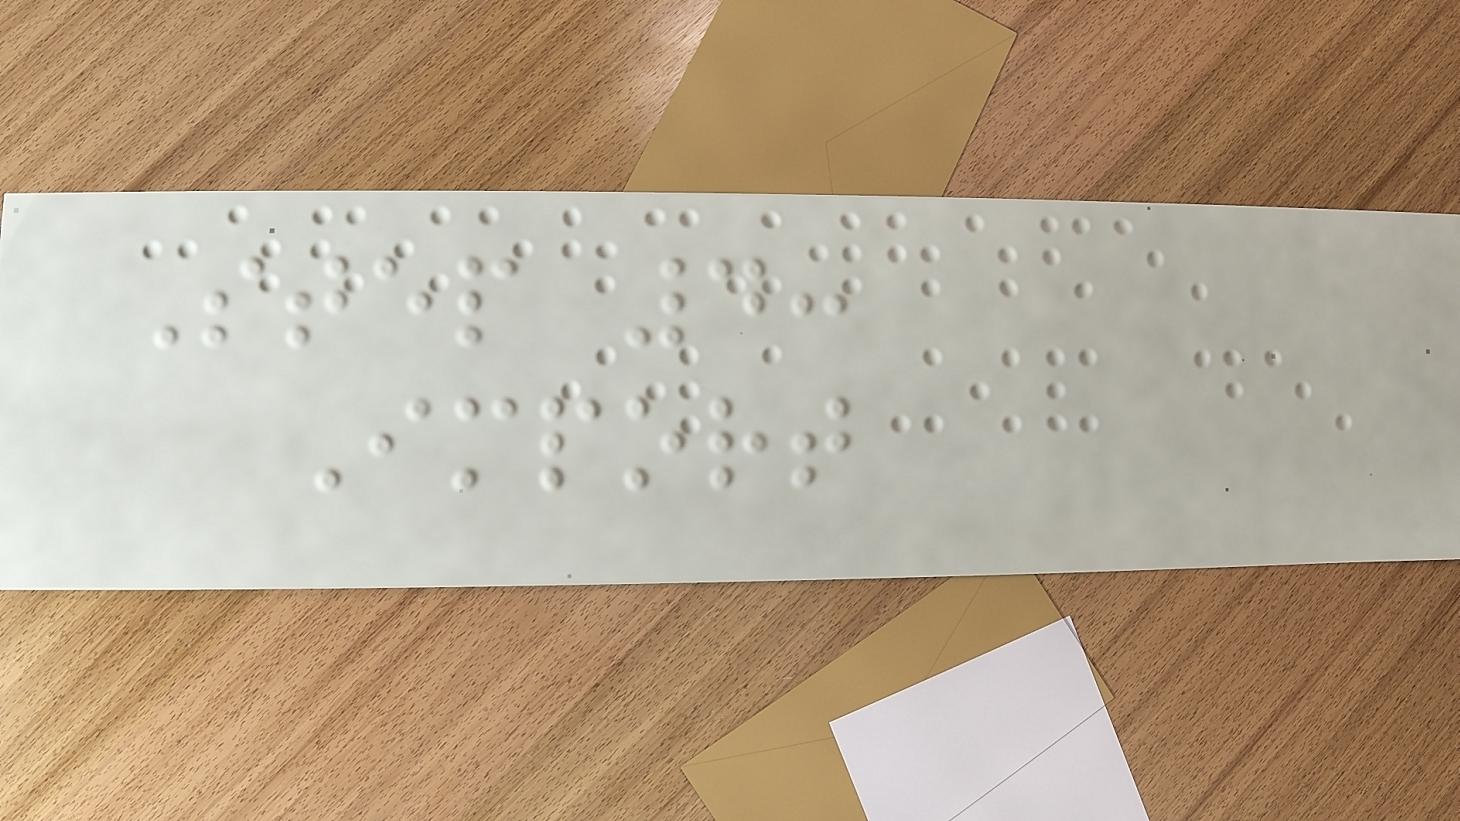Step 4:
Import
